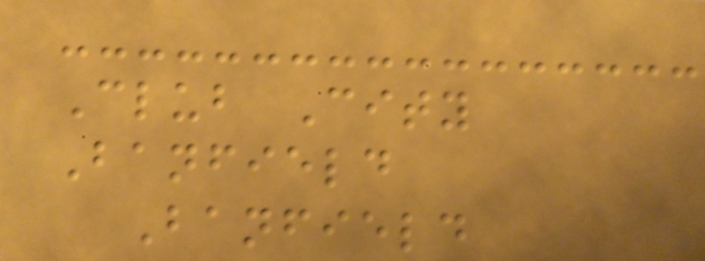Club City
Banfield
Banfield
